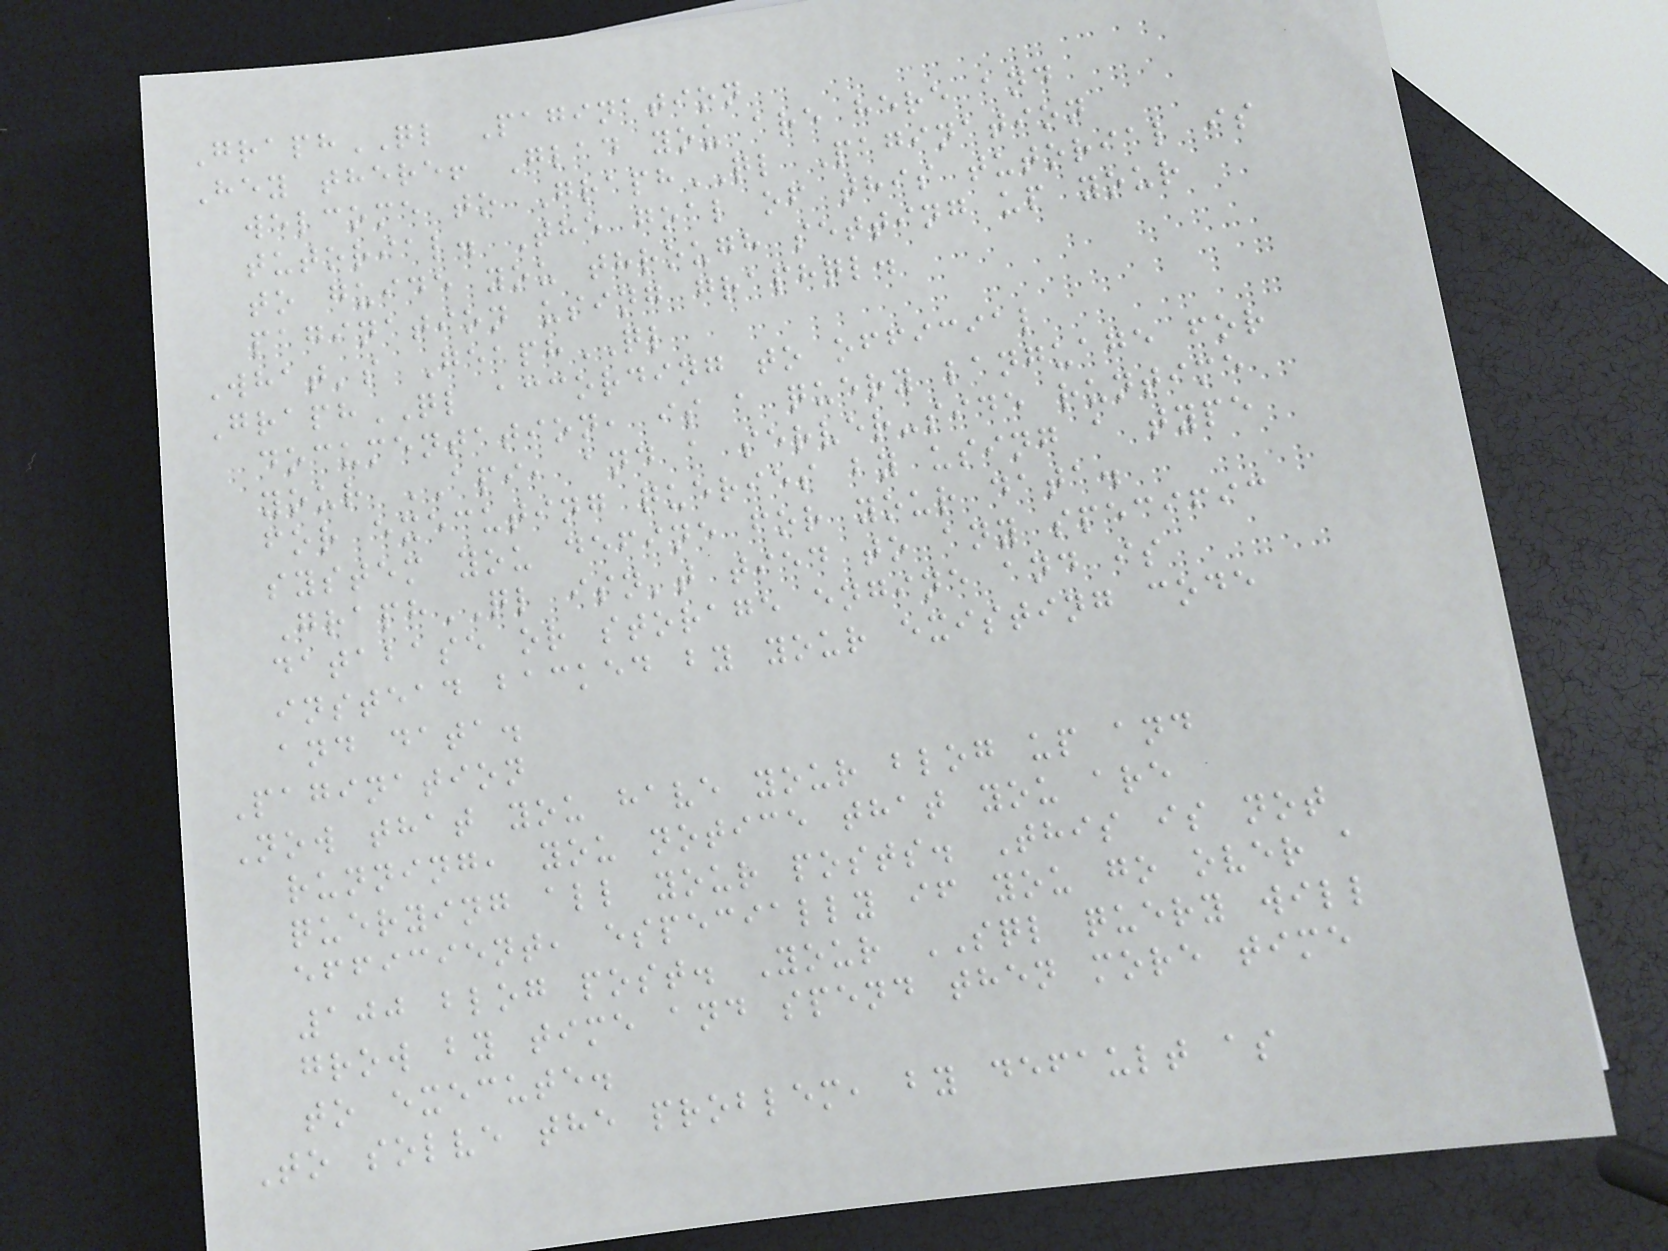GraphQL Pagination
Hey there! Glad you are here and
welcome to GraphQL Pagination
tutorial. The goal of this tutorial is
to guide you through setting up your
pagination using graphql.
What's GeaphQL
GraphQL according to official
documentation, is a query language for
your API, and a server-side runtime
for executing queries by using a type
system you define for your data.
GraphQL isn't tied to any specific
database or storage engine and is
instead backed by your existing code
and data.
Pagination
Now that you have your blog up and
running, you notice that you are
querying all your posts. This is not
efficient, especially if you go over a
100 blog post. Your SQL query will
grow by time and spend then more time
to execute.
To solve the problem, by default as
